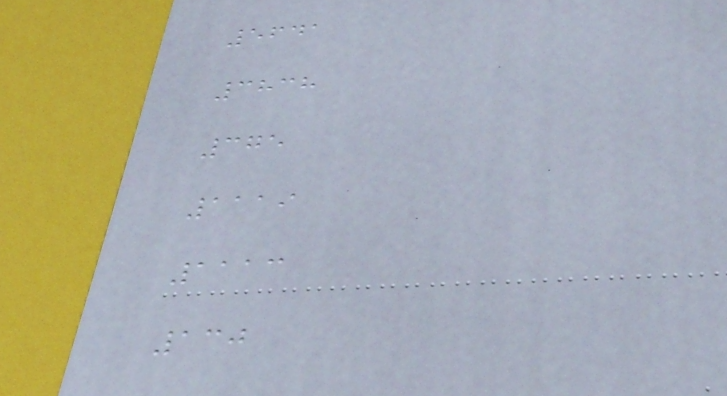5641
3838
375
1119
1113
130
